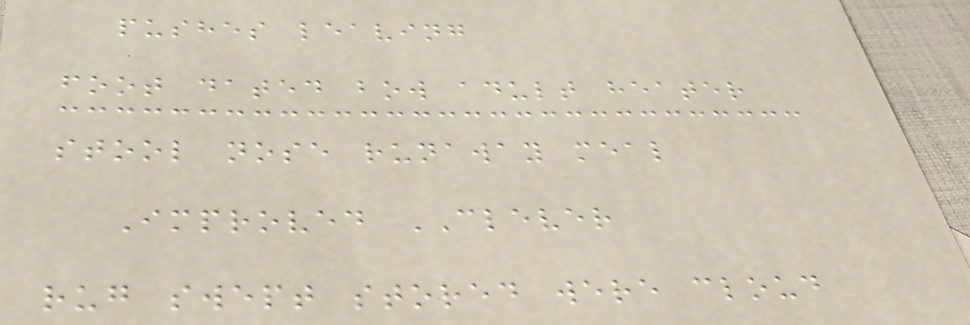pushes leaving
foot dated bow adult heater
stool nose runaway meal
Improved CLEVER
rug swept stored were cloud
